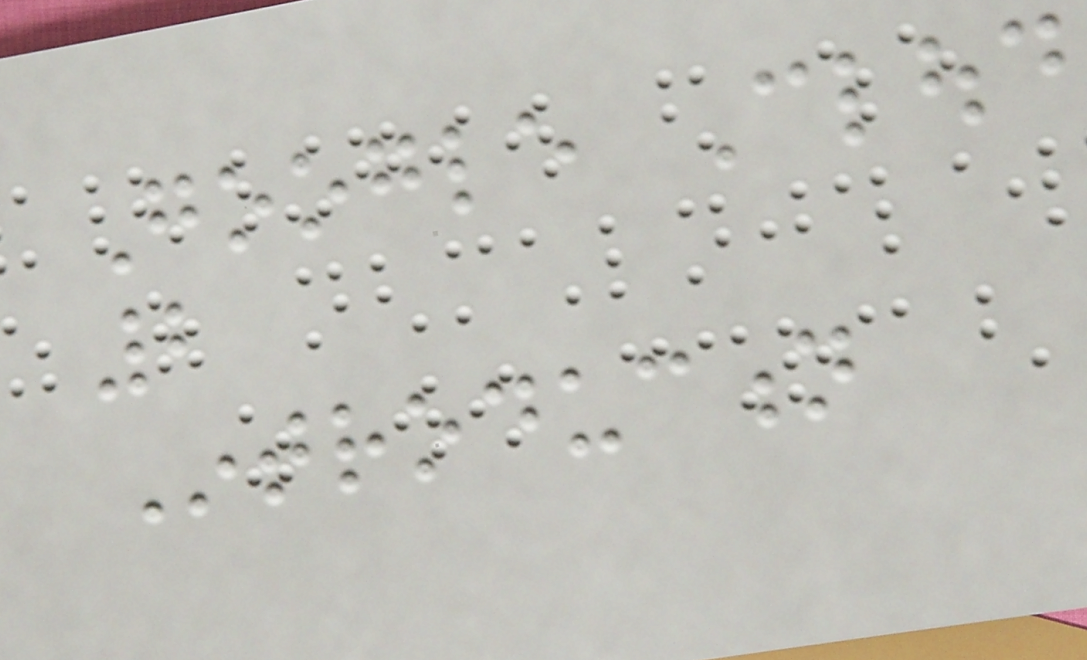Google Cloud
2
Introduction
